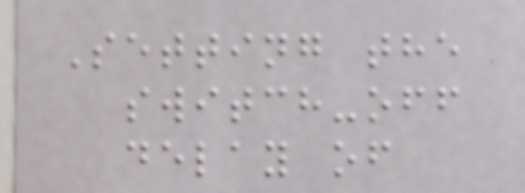Setting the
switch-off
delay of
